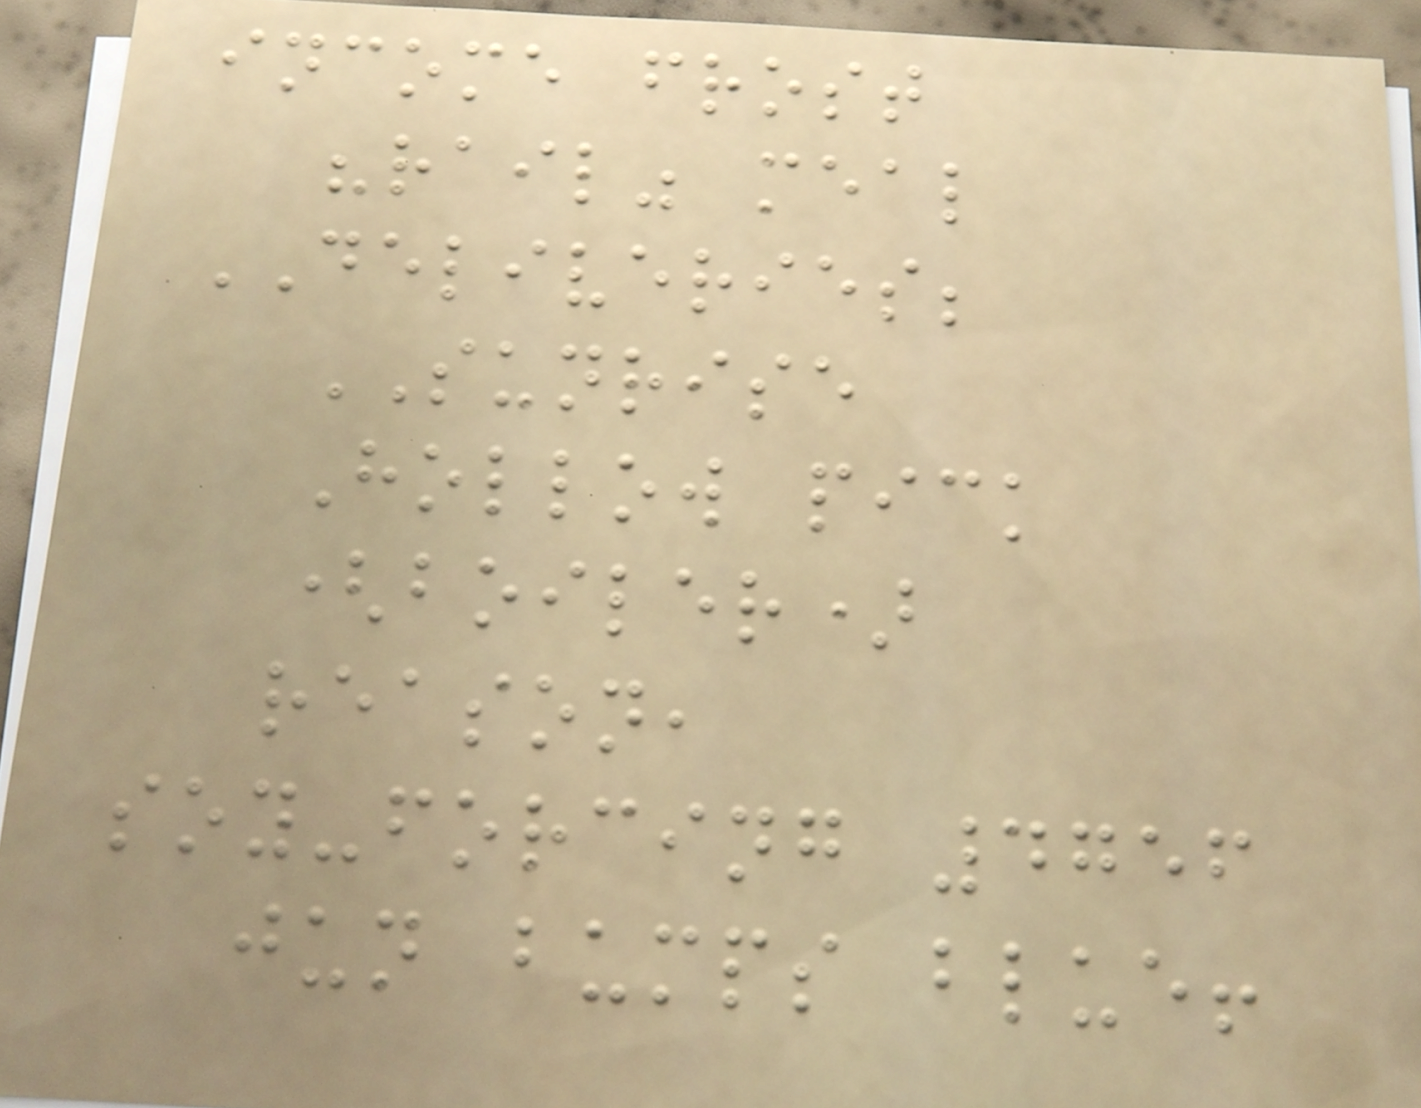income frost
"rail" meal
DELIVERIES;
SUNRISE
Hollow pick
(boiler)
reason,
soy-forcing 4756
jun bumps blue!
